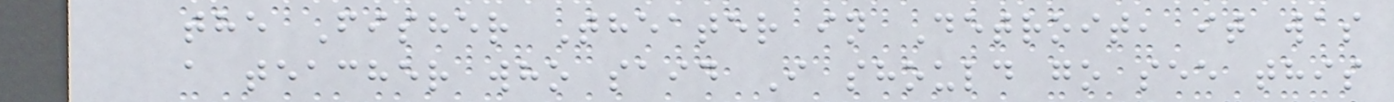the Fisher Theater in Detroit, it was
a teacher who said I should go see this
